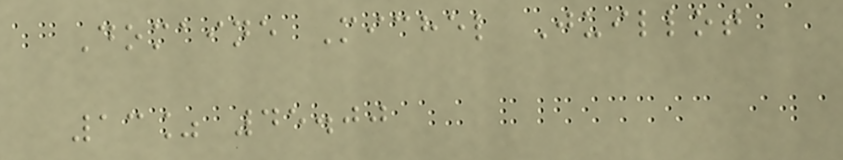Domaine Michel Juillot
13% 45.00
